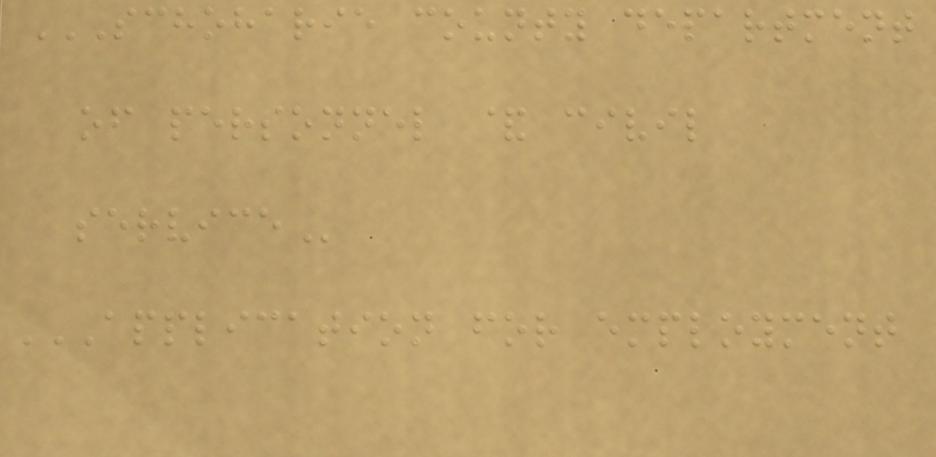SCHOHARIE COUNTY DEPARTMENT
OF PERSONNEL & CIVIL
SERVICE
APPLICATION FOR EMPLOYMENT
